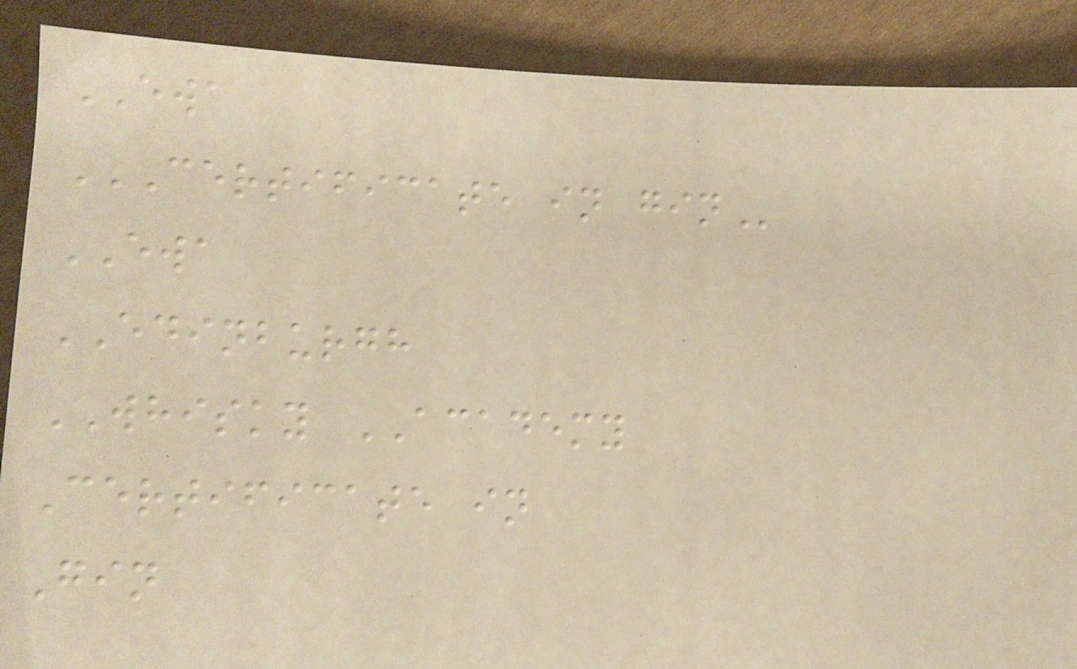EWA
CERTIFICATE IN GIN
EWA
EDINBURGH
WHISKY ACADEMY
Certificate in
Gin
